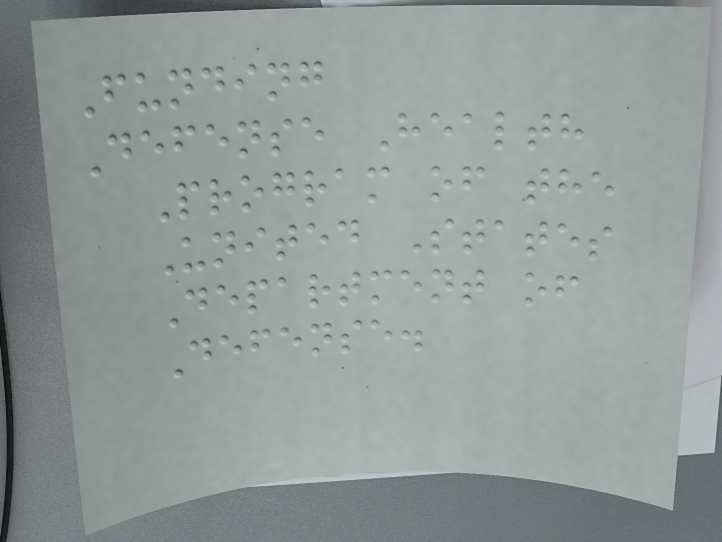Funding
Defense Health
Program of the
United States
Department of
Defense.
